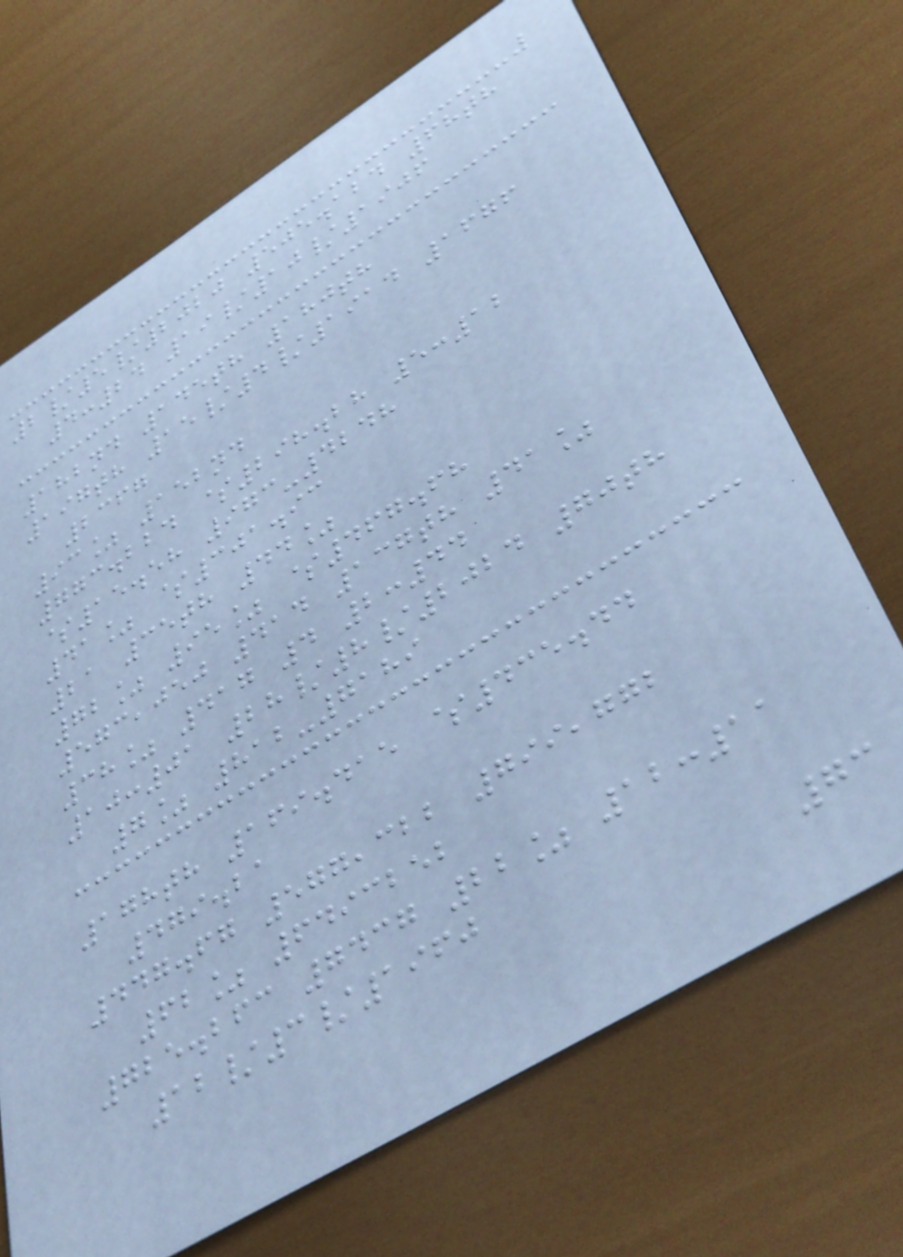2/5/2020 505.124 68th
4:24 19/10/1906
182nd 145th 180th
197th 15/4/1914 1676
2367
93% 152nd
773.224 $298.28 5:12
$15.58 973-4248
41% $301.93
21 35th 44%
72% 95% $467.68
573,050 414 137th 41%
38% 417 4 2:44
10:01 28/8/2024 70th
7% 812-7189
178th 169.415 $435.44
479.21
447.67 577,322 799,772
62% 6493252
725.263 7437 22% 12:11
12/3/1960
73
